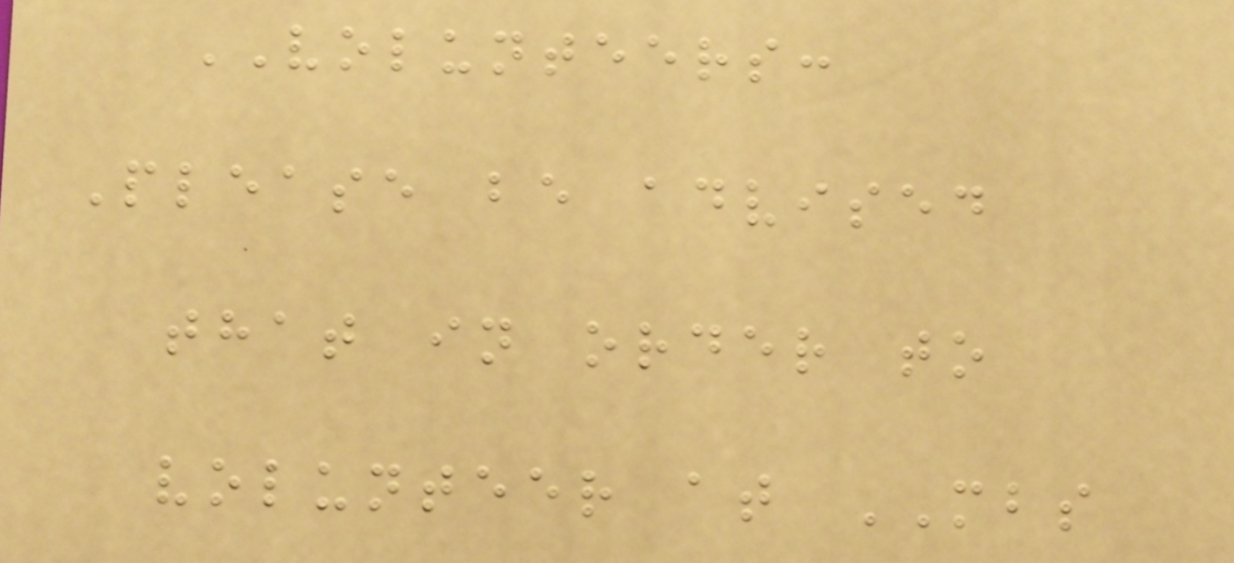VOLUNTEERS:
Please be advised
that in order to
volunteer at MBS
